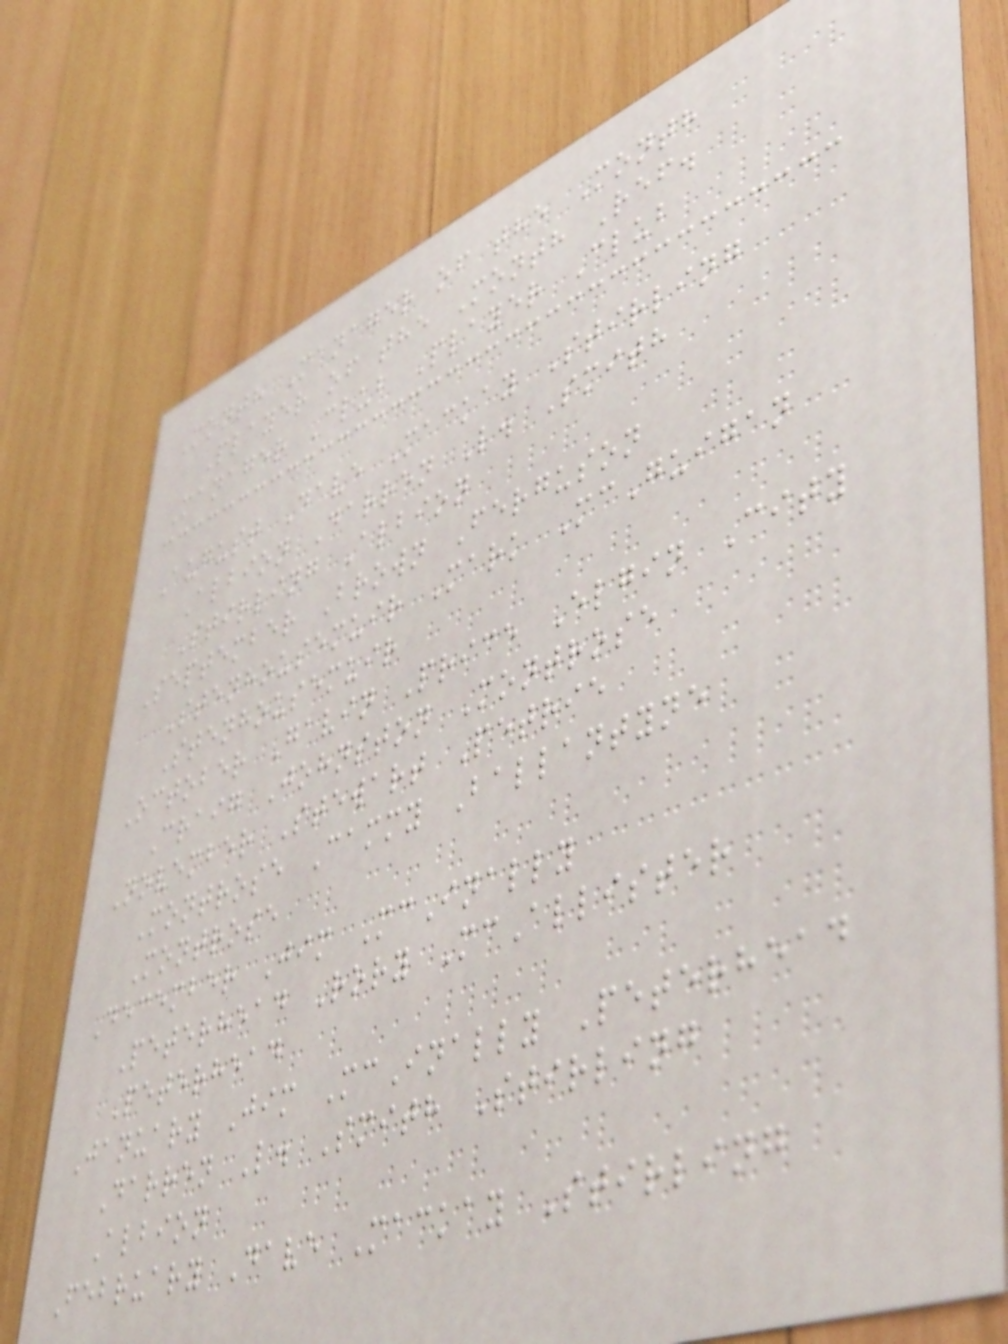Month Manager of the Month
Player of the Month Ref.
Manager Club Player Club
August Dave Mackay Stirling
Albion Darren L. Smith
Stirling Albion
September Brown Ferguson
Stenhousemuir Mark McGuigan
Stenhousemuir
October Gavin Price Elgin City
Craig Johnston Montrose
November Stewart Petrie
Montrose Cammy Ballantyne
Montrose
December Jim McInally
Peterhead Rory McAllister
Peterhead
January Jim McInally Peterhead
Darren L. Smith Stirling
Albion
February Dave Mackay Stirling
